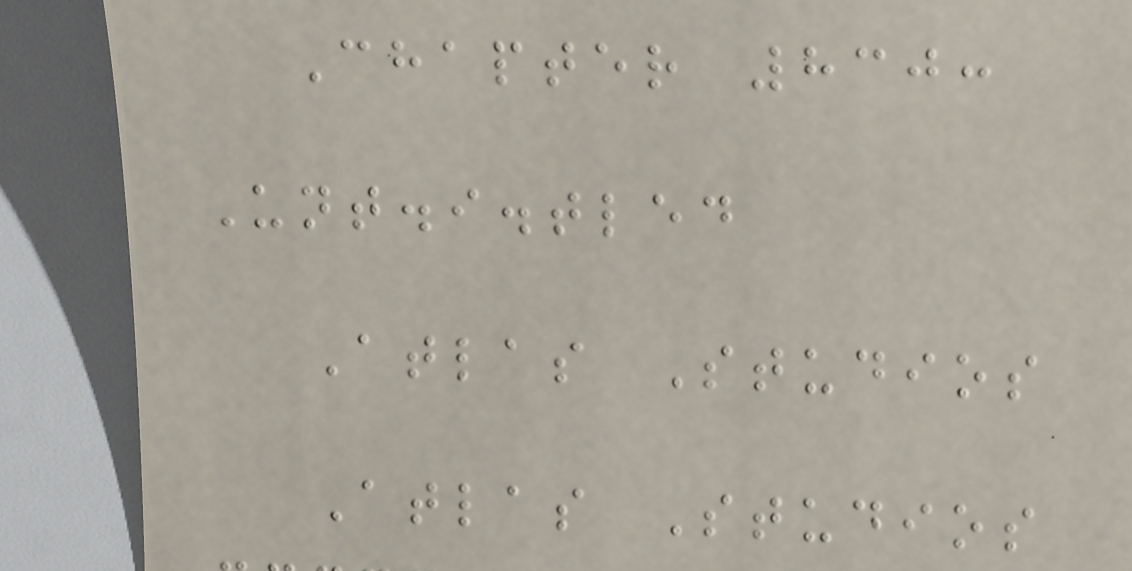Chapter 830:
Unt.i.tled
Atlas Studios
Atlas Studios
